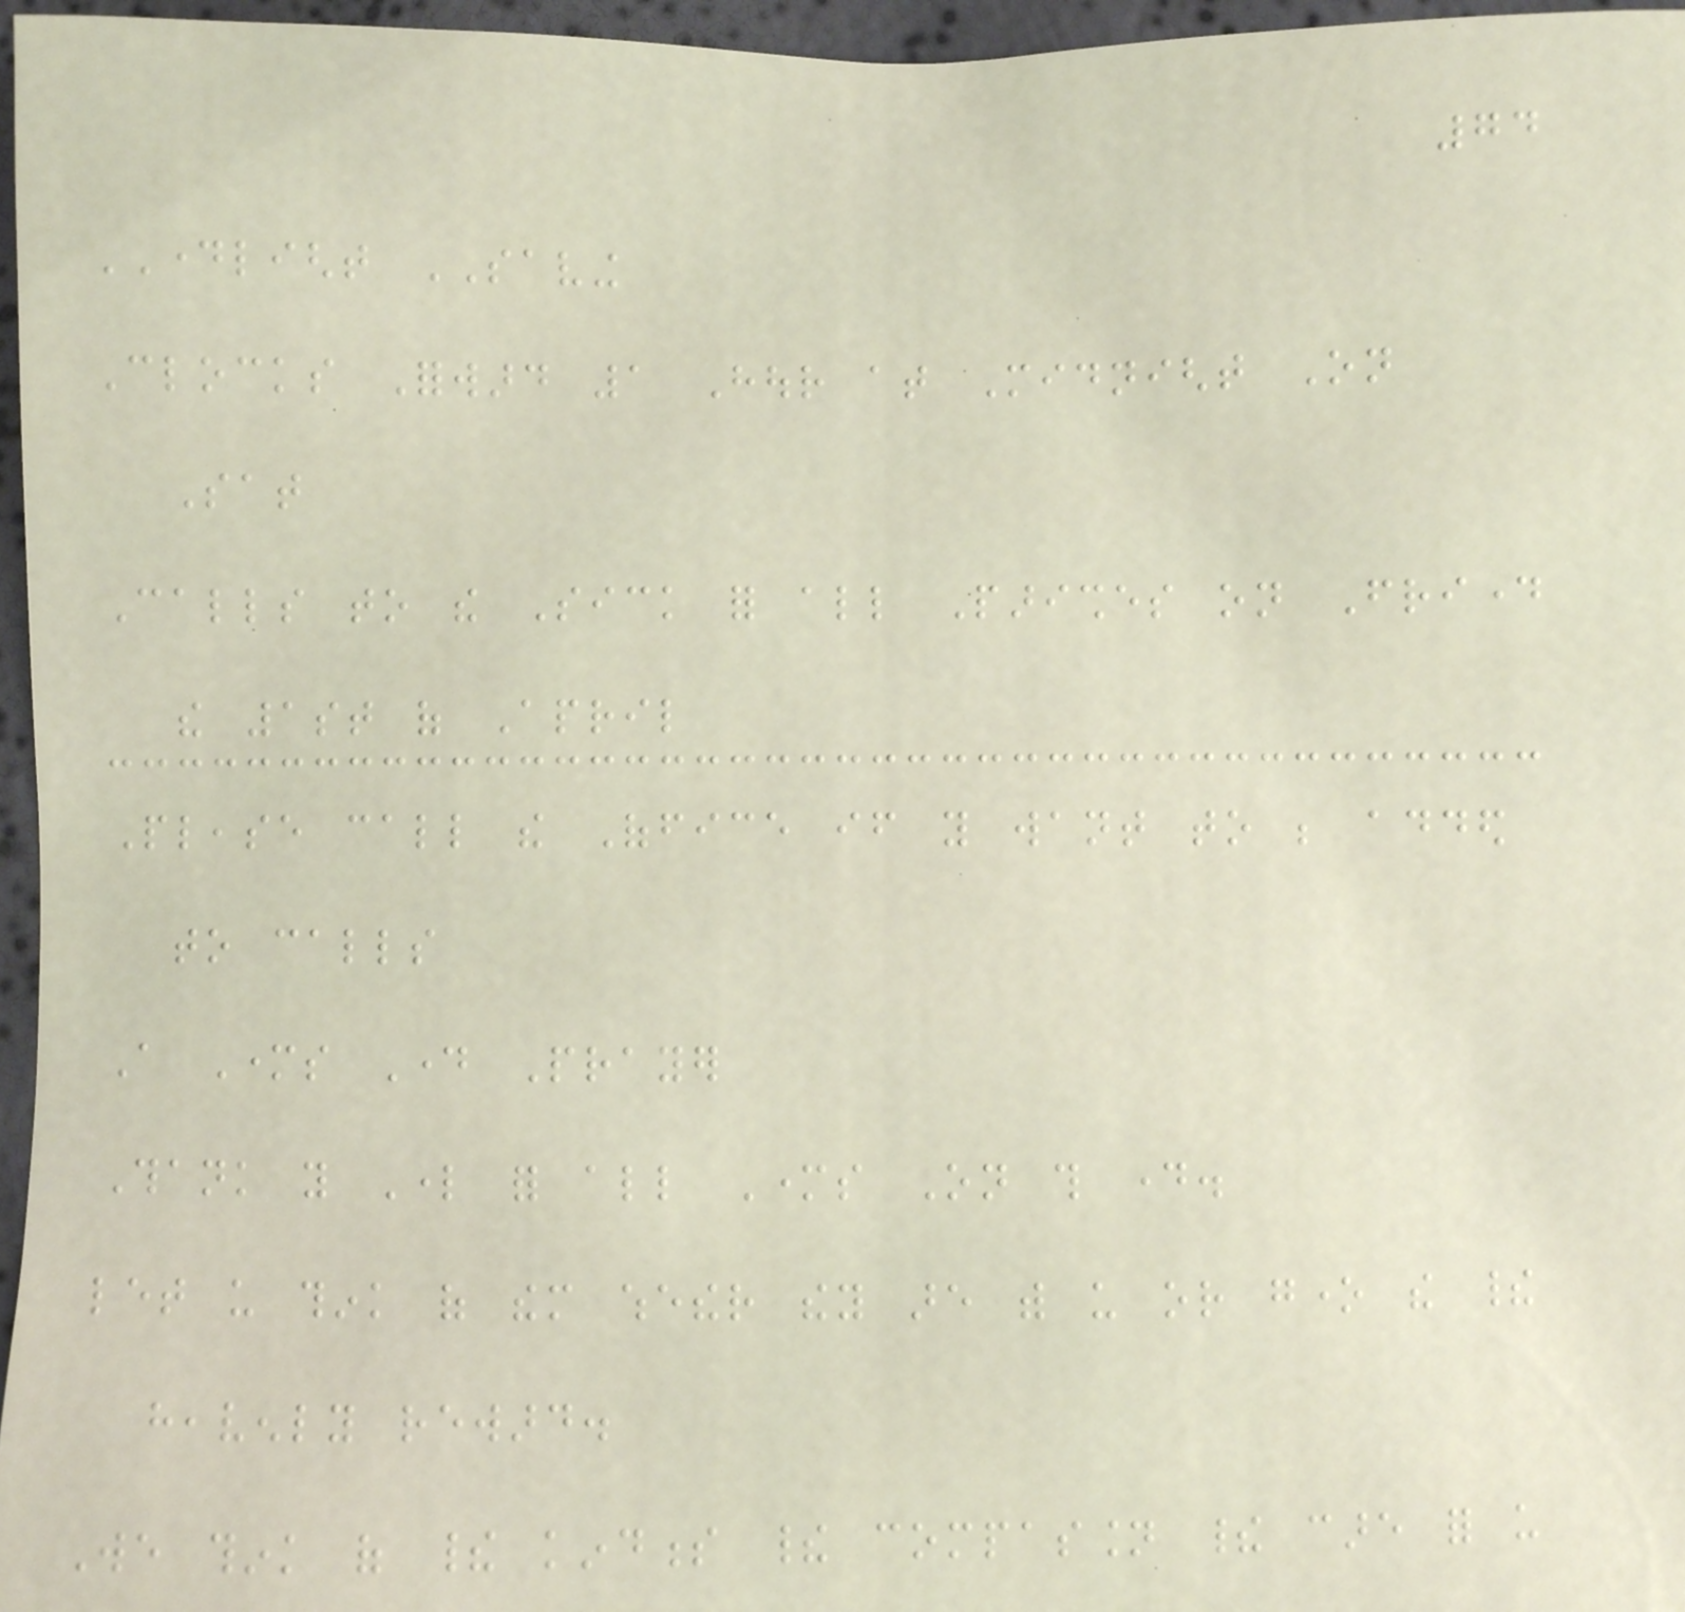74
DAYLIGHT SAVING
Clocks Forward 1 Hour at Midnight On
Sat
Calls to the Sick for all Parishes on Friday
the 1st of April
Please call the Office if you want to be added
to calls
A Mothers Day Prayer
Thank you Lord for all Mothers On this day.
let us think of them whether they are with us or gone the their
heavenly reward.
We think of their kindness their compassion their care for us
